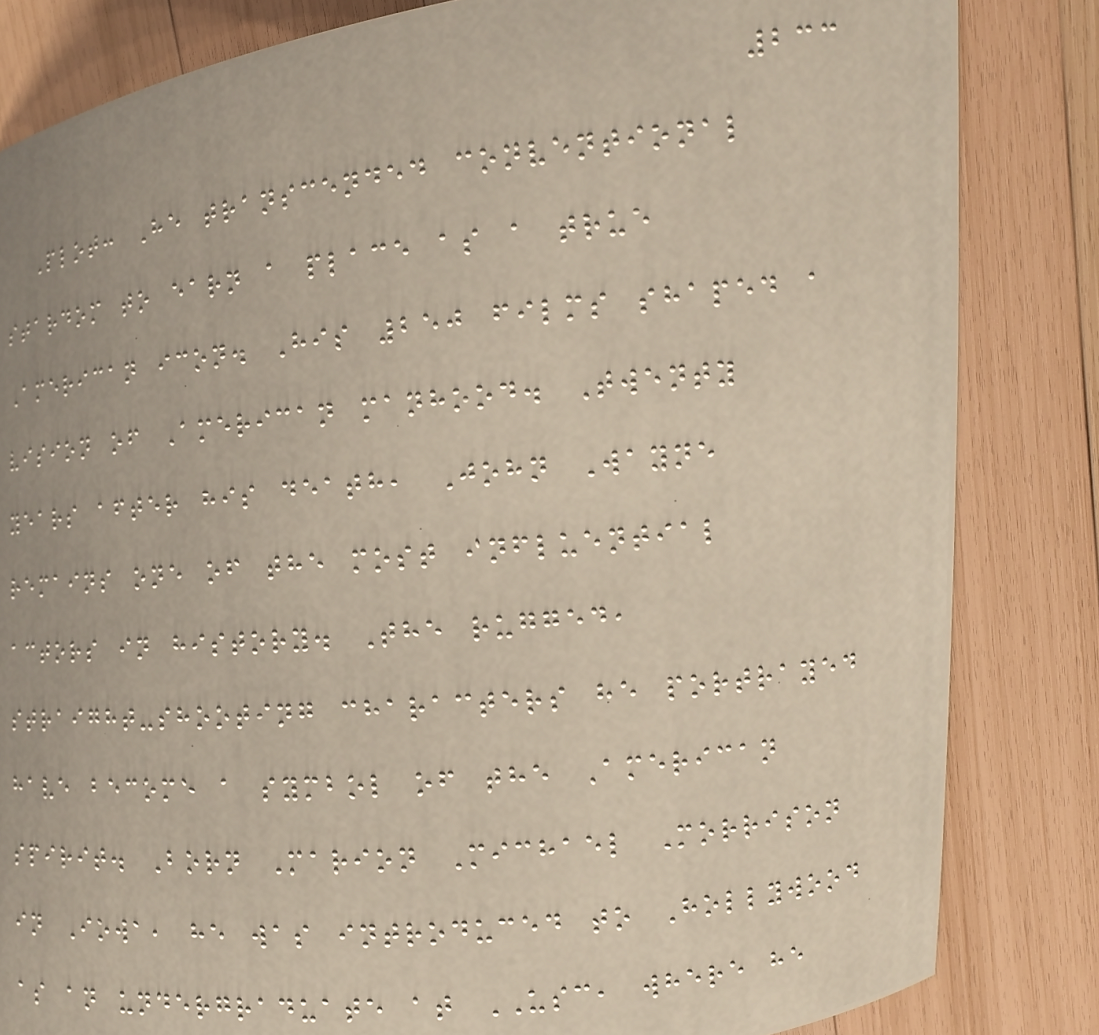233
Plot: He transcended conventional
stardom to earn a place as a true
American icon. His 250 films shaped a
vision of American manhood. Twenty
years after his death, John Wayne
remains one of the most influential
actors in history. The rugged,
straight-shooting characters he portrayed
have become a symbol of the American
spirit. Born Marion Michael Morrison
in Iowa, he was introduced to Hollywood
as an undergraduate at USC, where he
